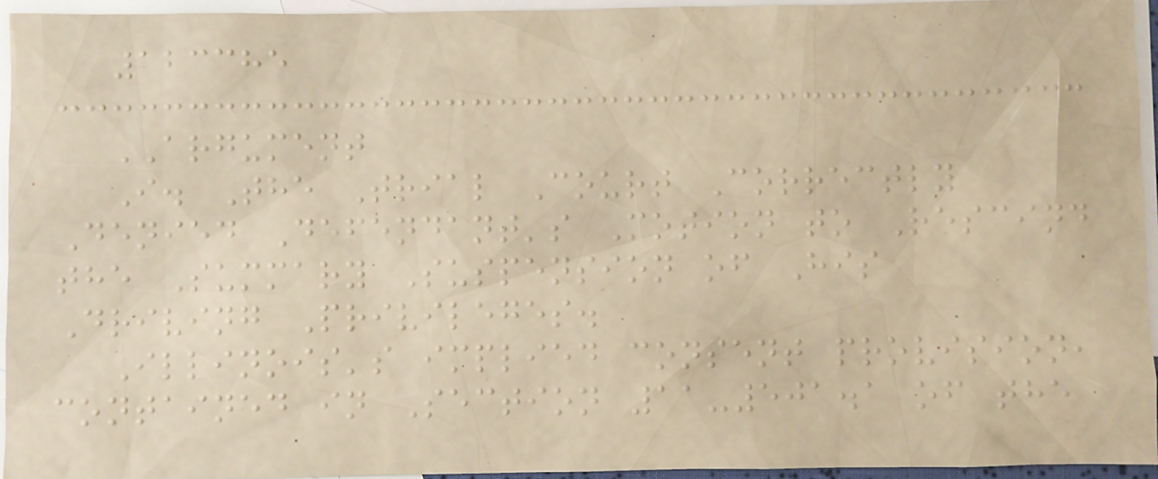123385
ARGUMENT
I. The Trial Court Correctly
Denied Defendant's Motion to Rescind
the Summary Suspension of His
Driving Privileges.
Illinois's implied consent provision,
contained in Section 11-501.1 of the
